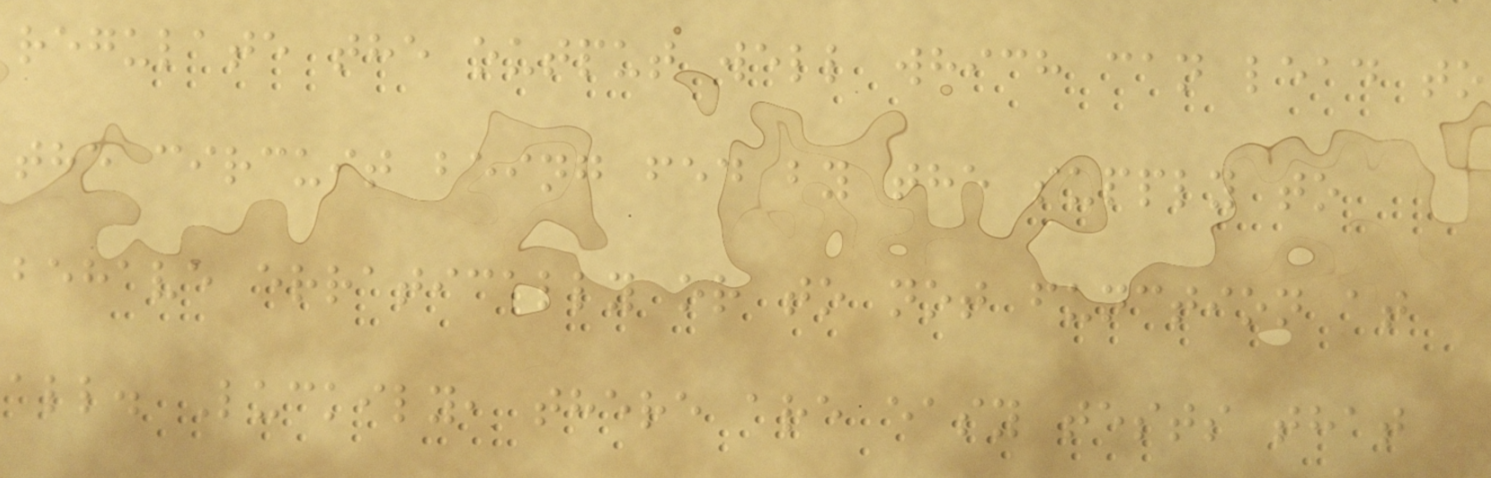regulate the output well which can lead to
the circuit being fed by the supply to
behave erratically or to not function at
all. Luckily, there are easy tests that
